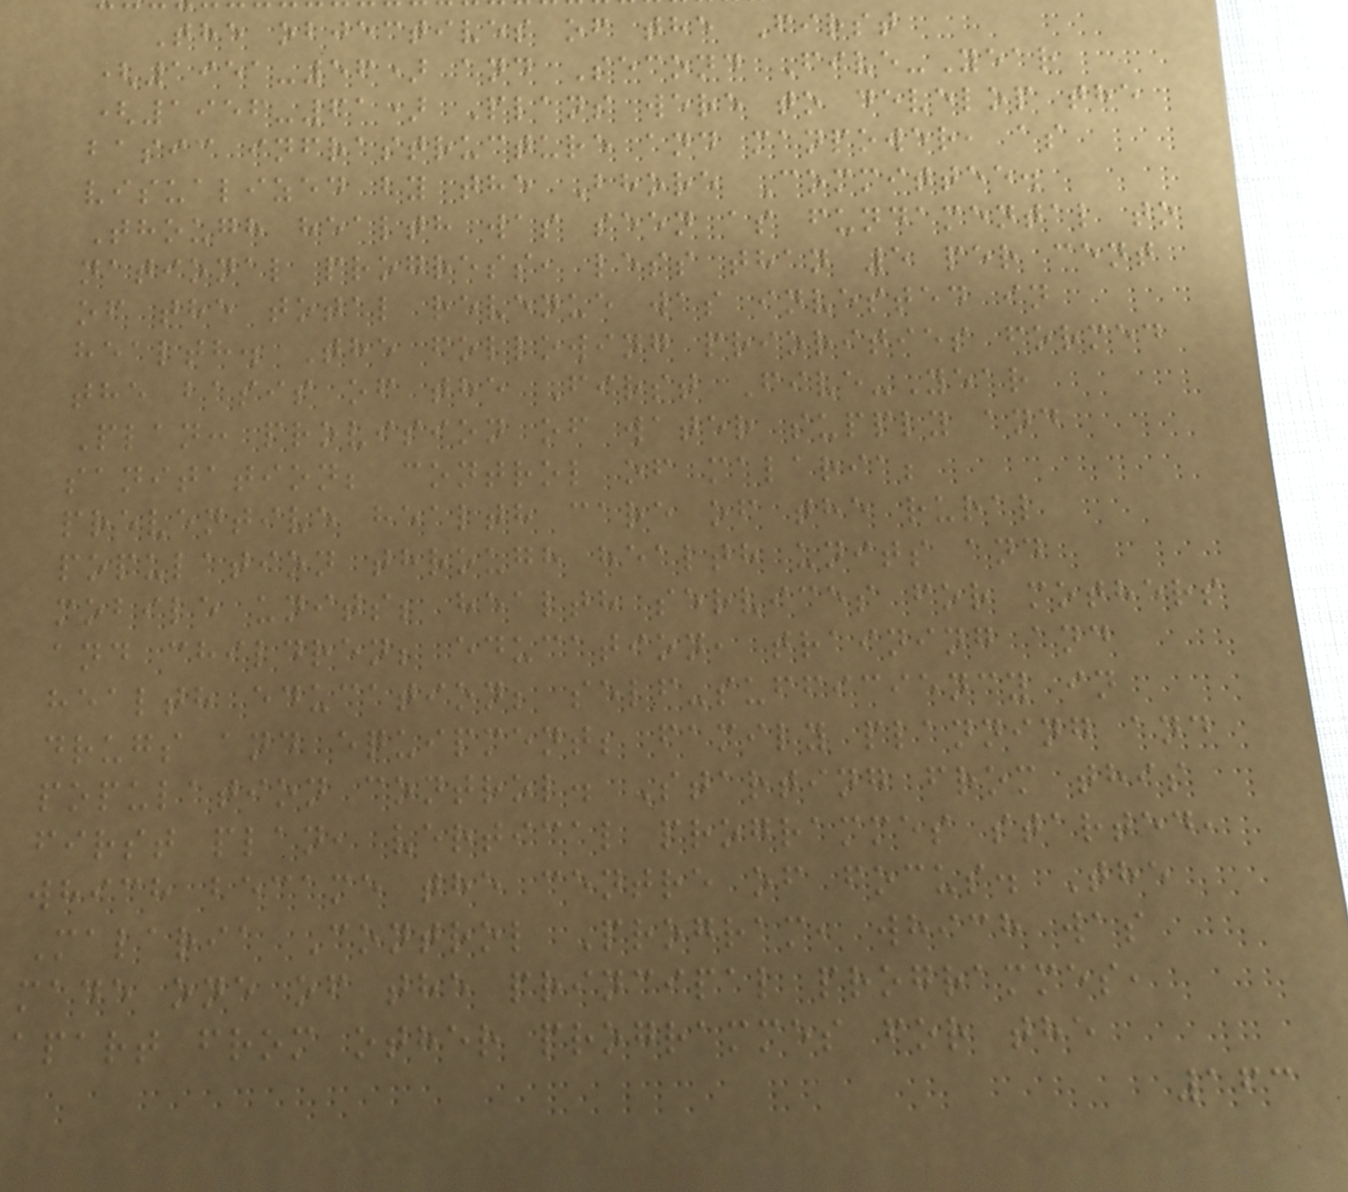The objectives of the First
(1951-56) and Second Five-Year
(1956-61) Plans were to develop the
basic infrastructure and manpower, as
visualized by the Bhore Committee.
Though health was seen as fundamental to
national progress, less than 5 per cent
of the total revenue was invested in
health. The following priorities formed
the basis of the First Five-Year
Plan: provision of water supply and
sanitation; control of malaria;
preventive health care of the rural
population through health units and
mobile units; health services for mothers
and children; education, training and
health education; self-sufficiency in
drugs and equipment; family planning and
population control. Starting from this
first plan, vertical programmes started,
which became the centre of focus. The
Malaria Control Program, which was
made one of the principal programmes,
apart from other programmes for the
163
